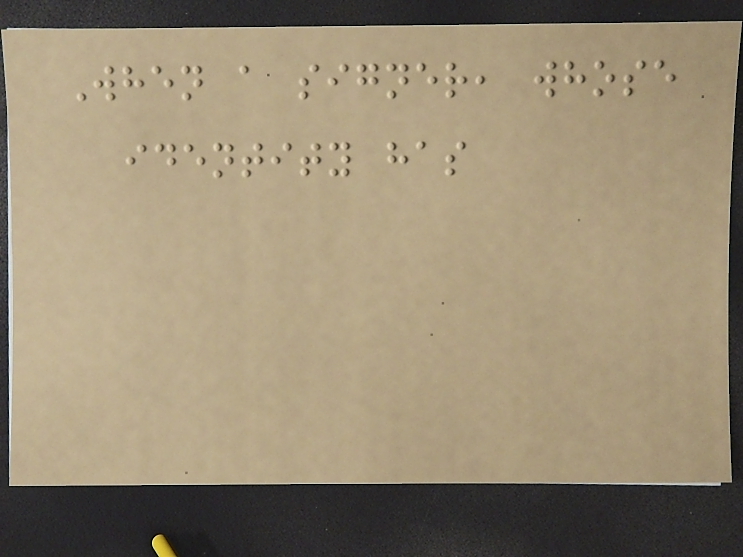When a signer, whose
identity has
